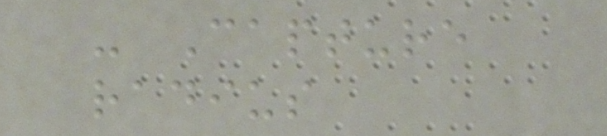- Capture
radius
